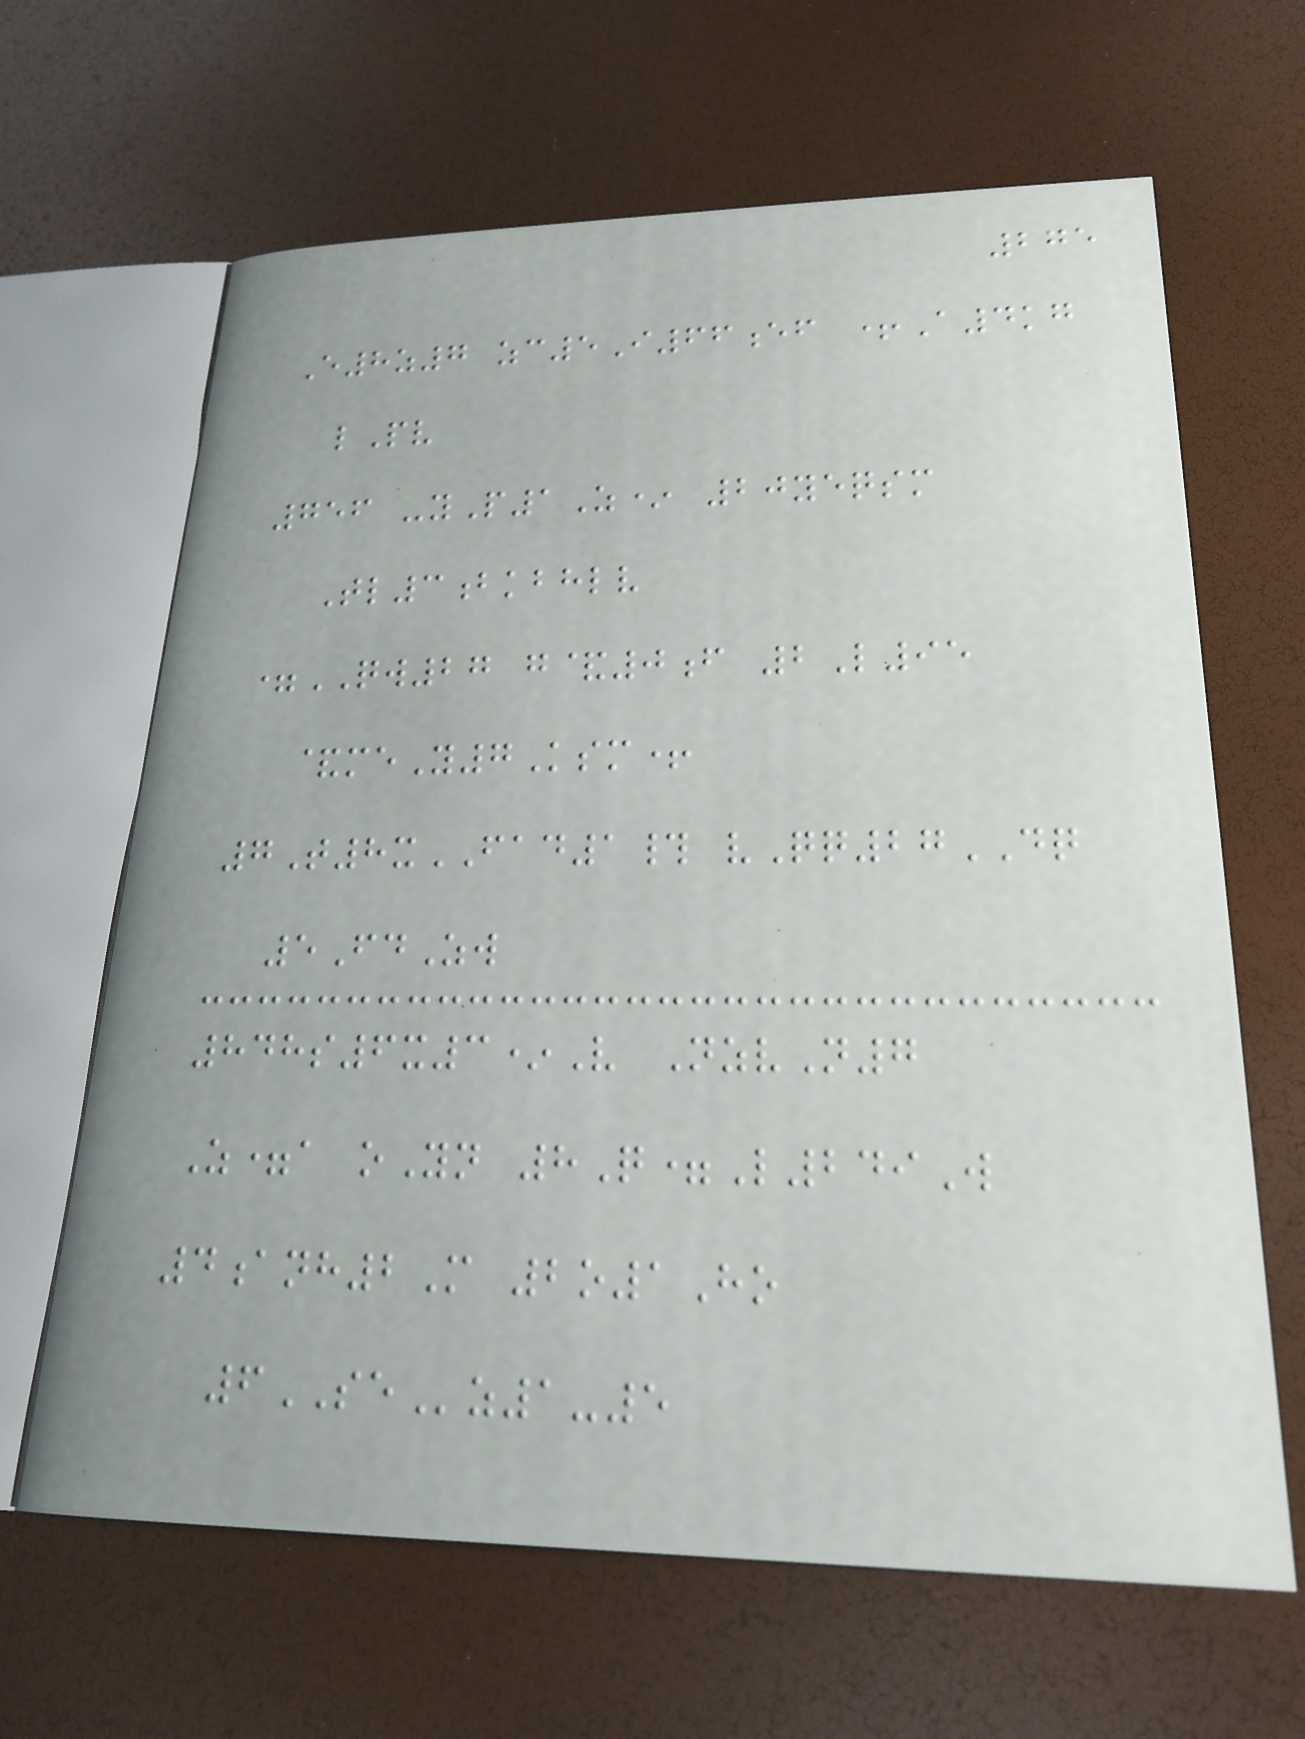275
E8z7 zc5I66ef +A4kg
lPv
756 -yP1Z* 20yeqsm
Tl3bkbhlv
=QW27 g&0f 2L95
&meY7Ksm+
7T8xFAD1# vQq27DQ
5FdZw
848s6x3*V NzvN7
Z=a oYn 8Q=L249W
4anh2M 2o1Ho
6SEz1-5
